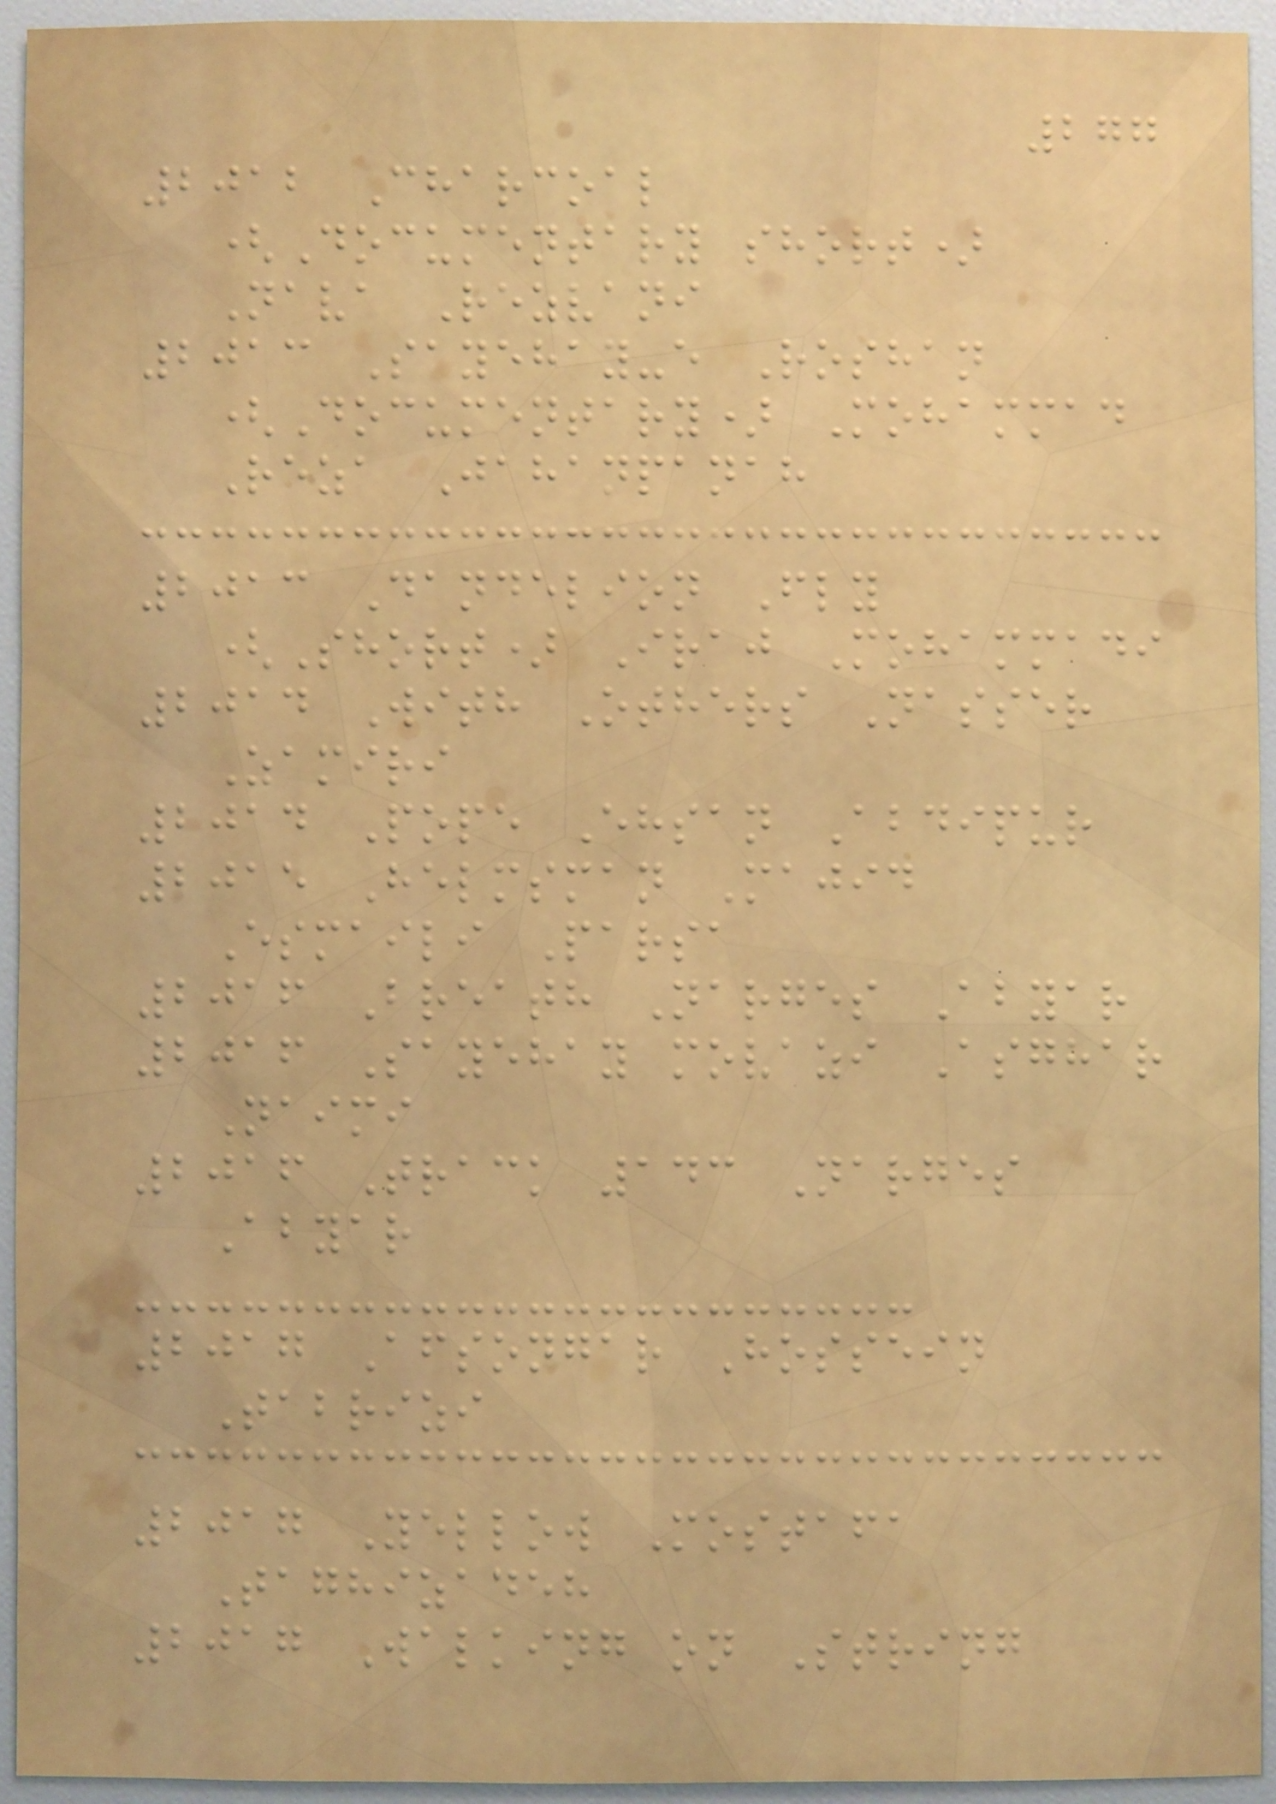277
2012 Charcoal
(Documentary short)
Nava Rezvani
2013 Sayehay-e Roshan
(Documentary) Mohammad
Reza Jahanpanah
2013 Dandelion Fly
(Short) Iraj Mohammadi
2014 With Others Nasser
Zamiri
2014 Pope Ehsan Abdipur
2015 Helmsman Majid
Esmaili Parsa
2016 Breath Narges Abyar
2016 Sayehay movazi Asghar
Naimi
2016 Track 143 Narges
Abyar
2017 Afsongar Hossein
Tabrizi
2017 Yellow Mostafa
Taghizadeh
2017 Walking on String
